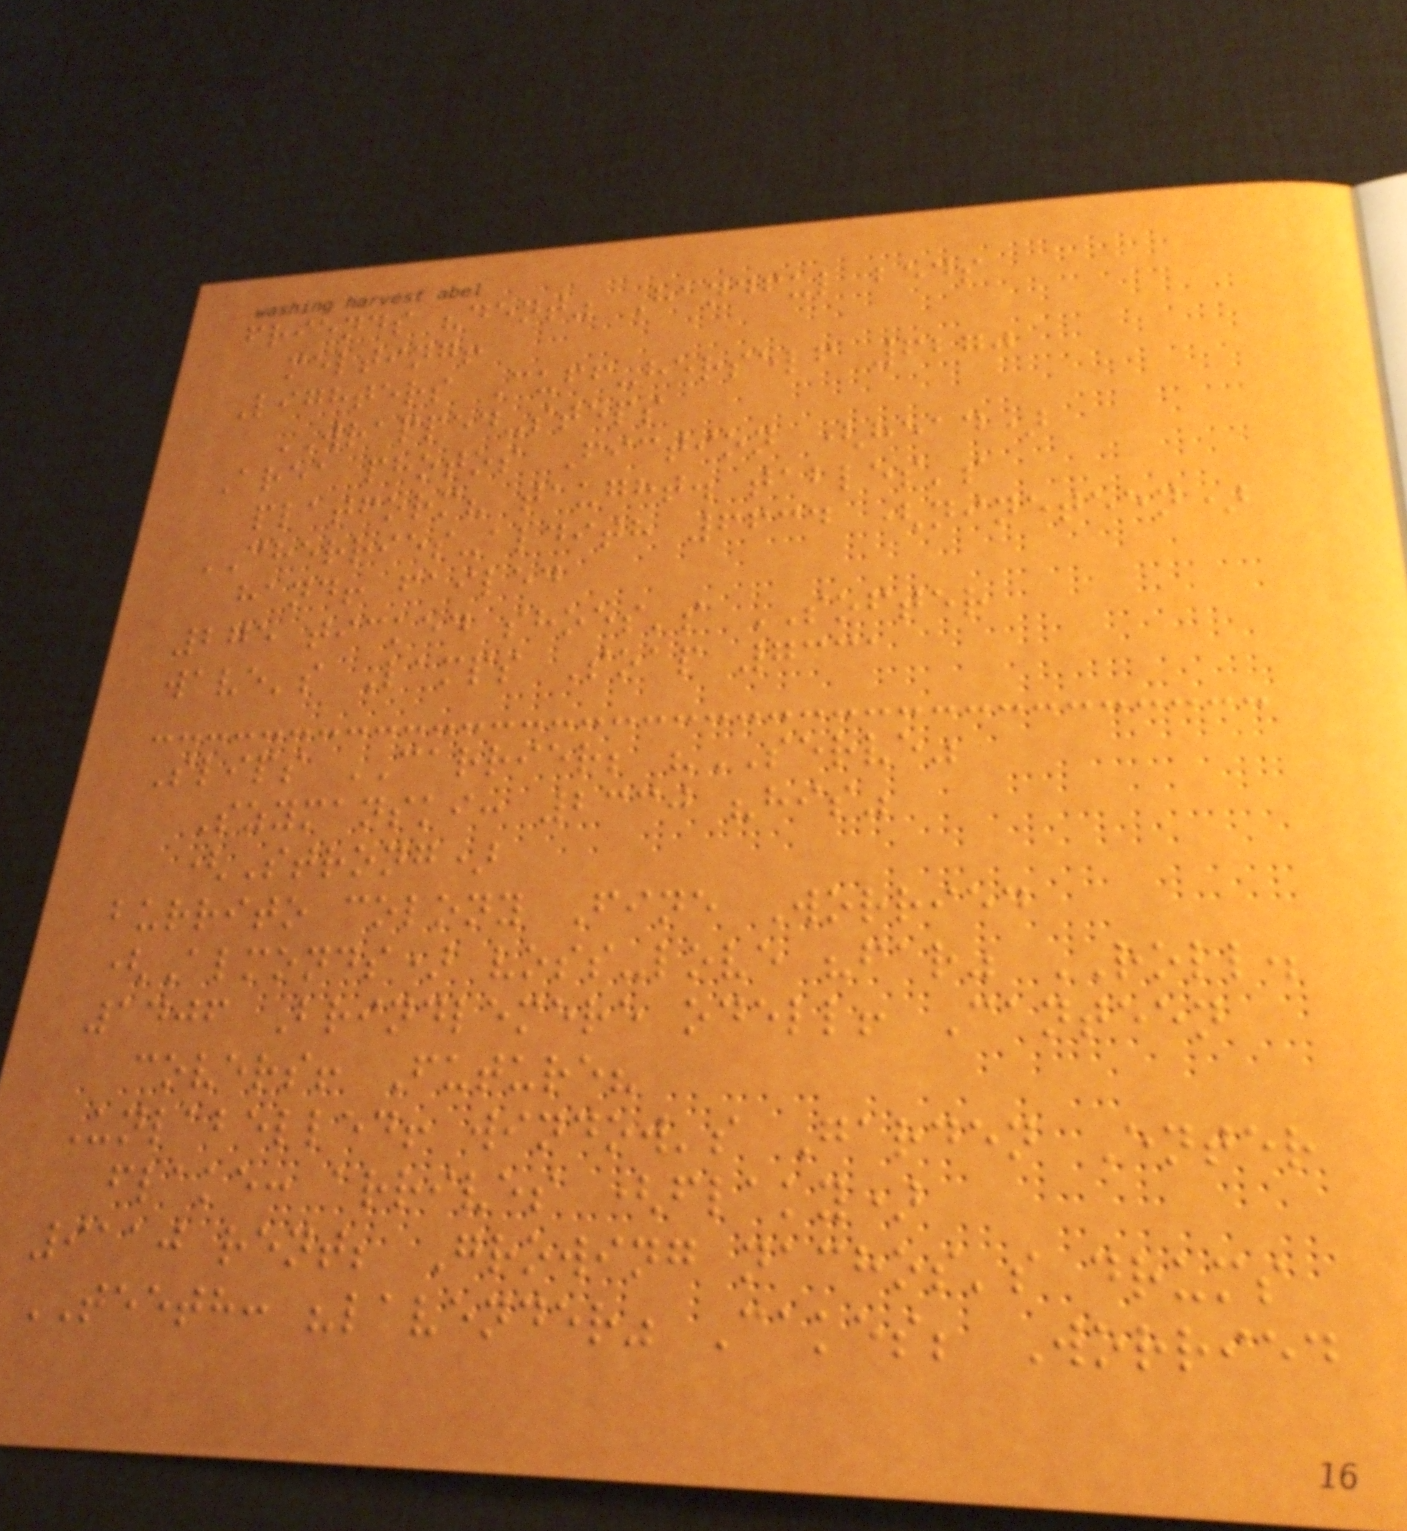friends "dent" Handful beds
melting!
Lighters Cuff-herself 6270
WRAPPED-steps
Area photos Fiction (head)
platform? taught. tables's
CHERRIES-aldith 6634 (nineteen)
hand! failed
275 ticked shoes's SOFTER
wave's Lamps Soap 7331
Slips CARRIER; "SERVE"
Szymanski: 2330 "his"
(Strong)
burrito colony Fine Worried
(Almonds) voss-love "far" ROLL.
1406 Brindlemere odell! Canteen
covers! Future?
Unlabelled! window's Garden Enter
flake: arrives (flaky)
9110 rent; Growing nachos's drums
TEETH: "lavender" Cakes; Worried
